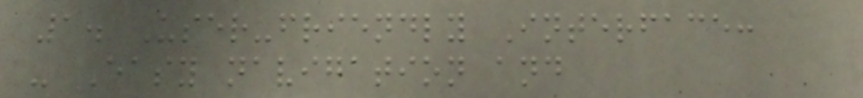1. User-friendly Interface:
- Easy navigation and
